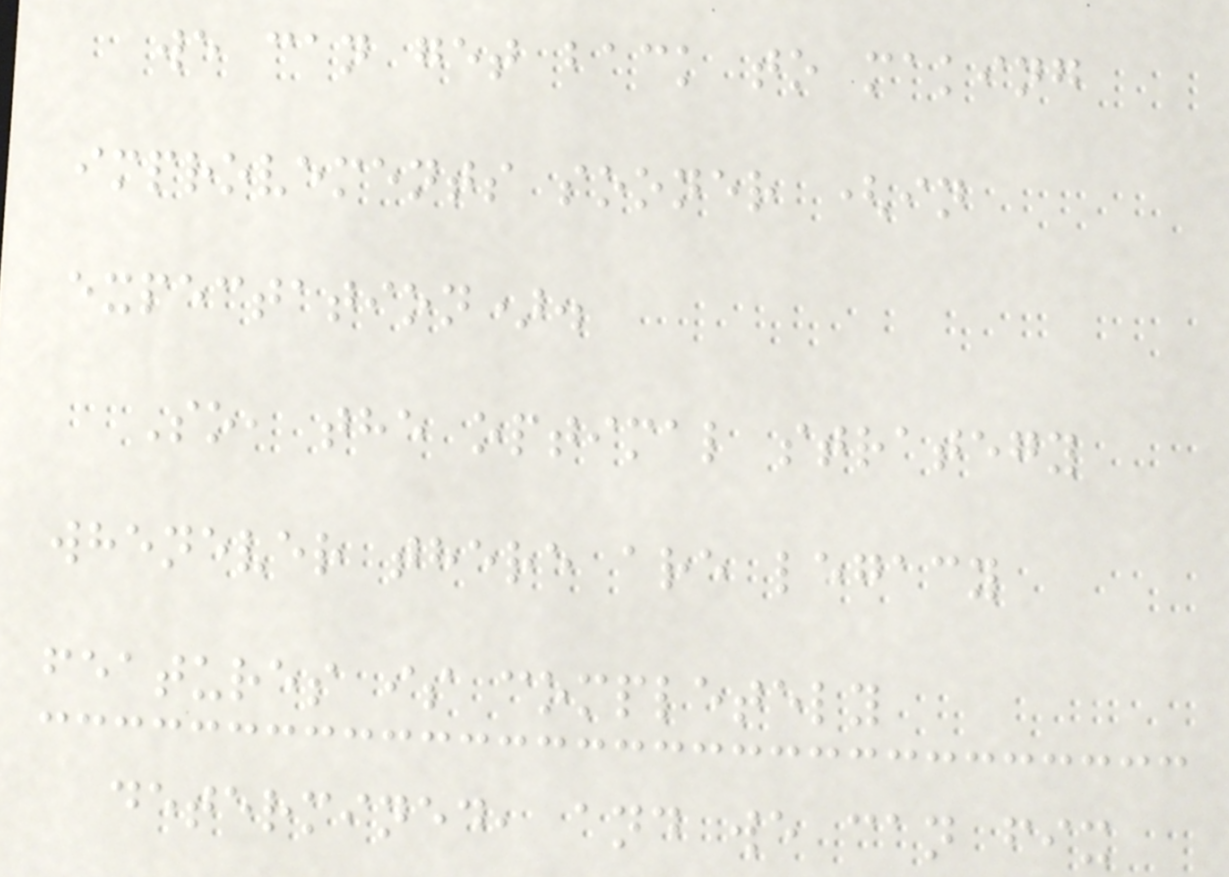we can get back to making
improvements sooner (in
expectation).
So, the optimal strategy
whenever there are legacy
features is completely
determined, and we can fix
